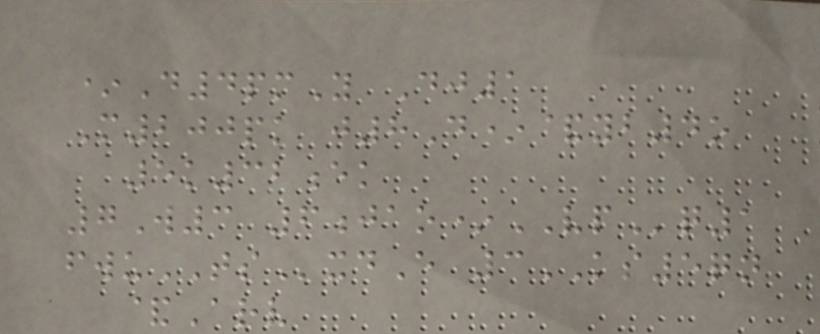*D4pmY Dj1
M200pk j8D*&yb4o
5k32ek
7W3 6jao*VPq1
fwuTSxdE 3KS5qn
&Arv
